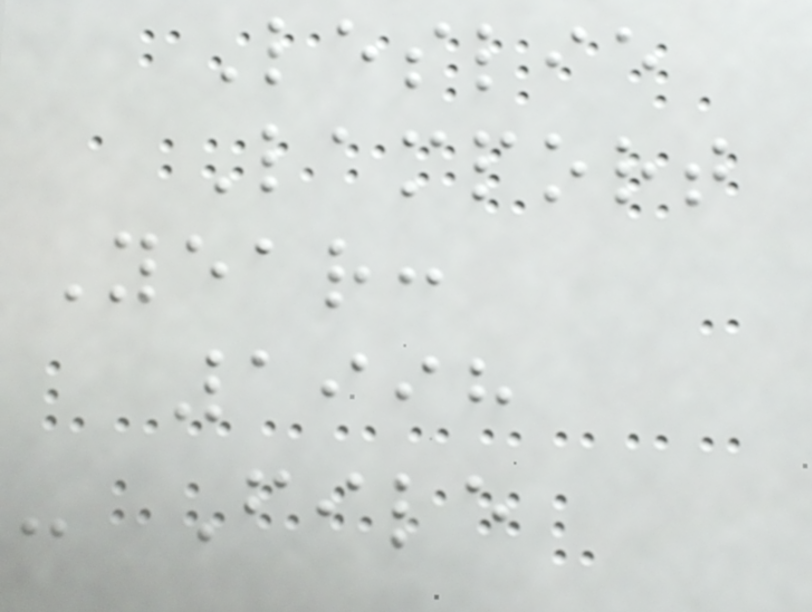Leslie
Lamport
Year:
1998
- File
